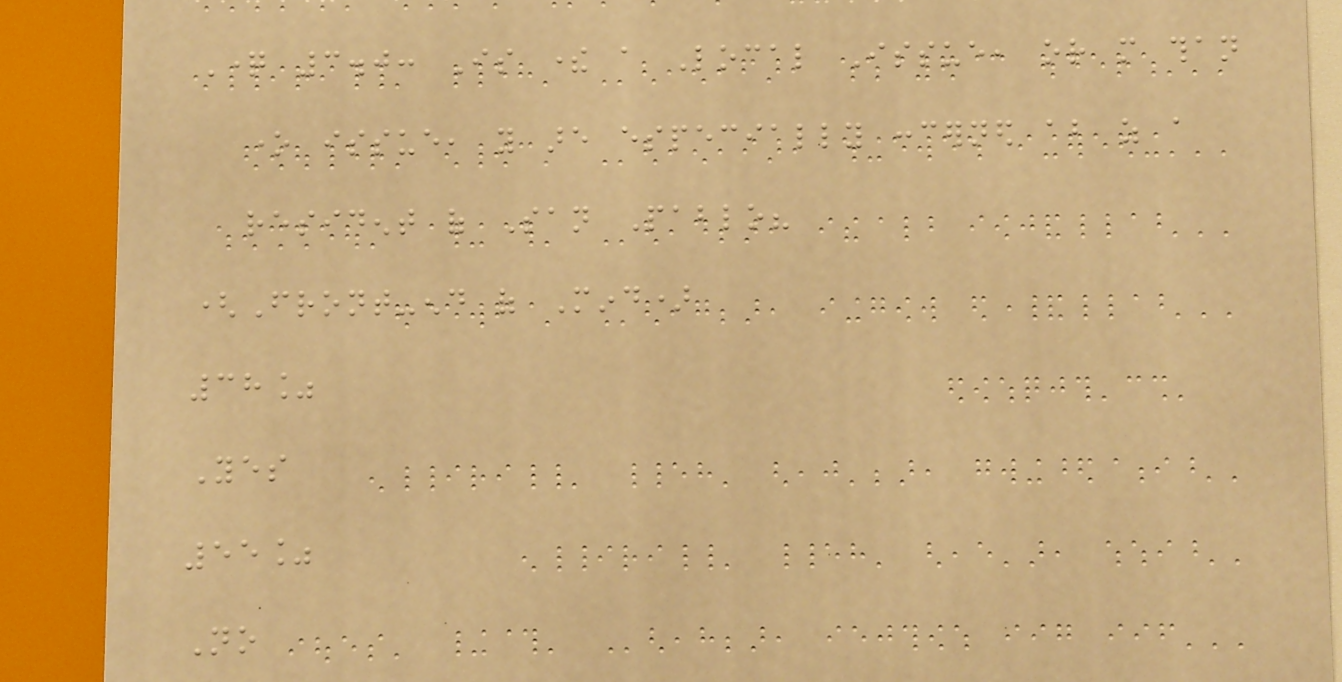Question 3.0: Is there a Local Issue, or more than
one issue, you are especially concerned about as a
resident of San Pablo?
(Front-end of Mind)
38%
Yes
55%
No
